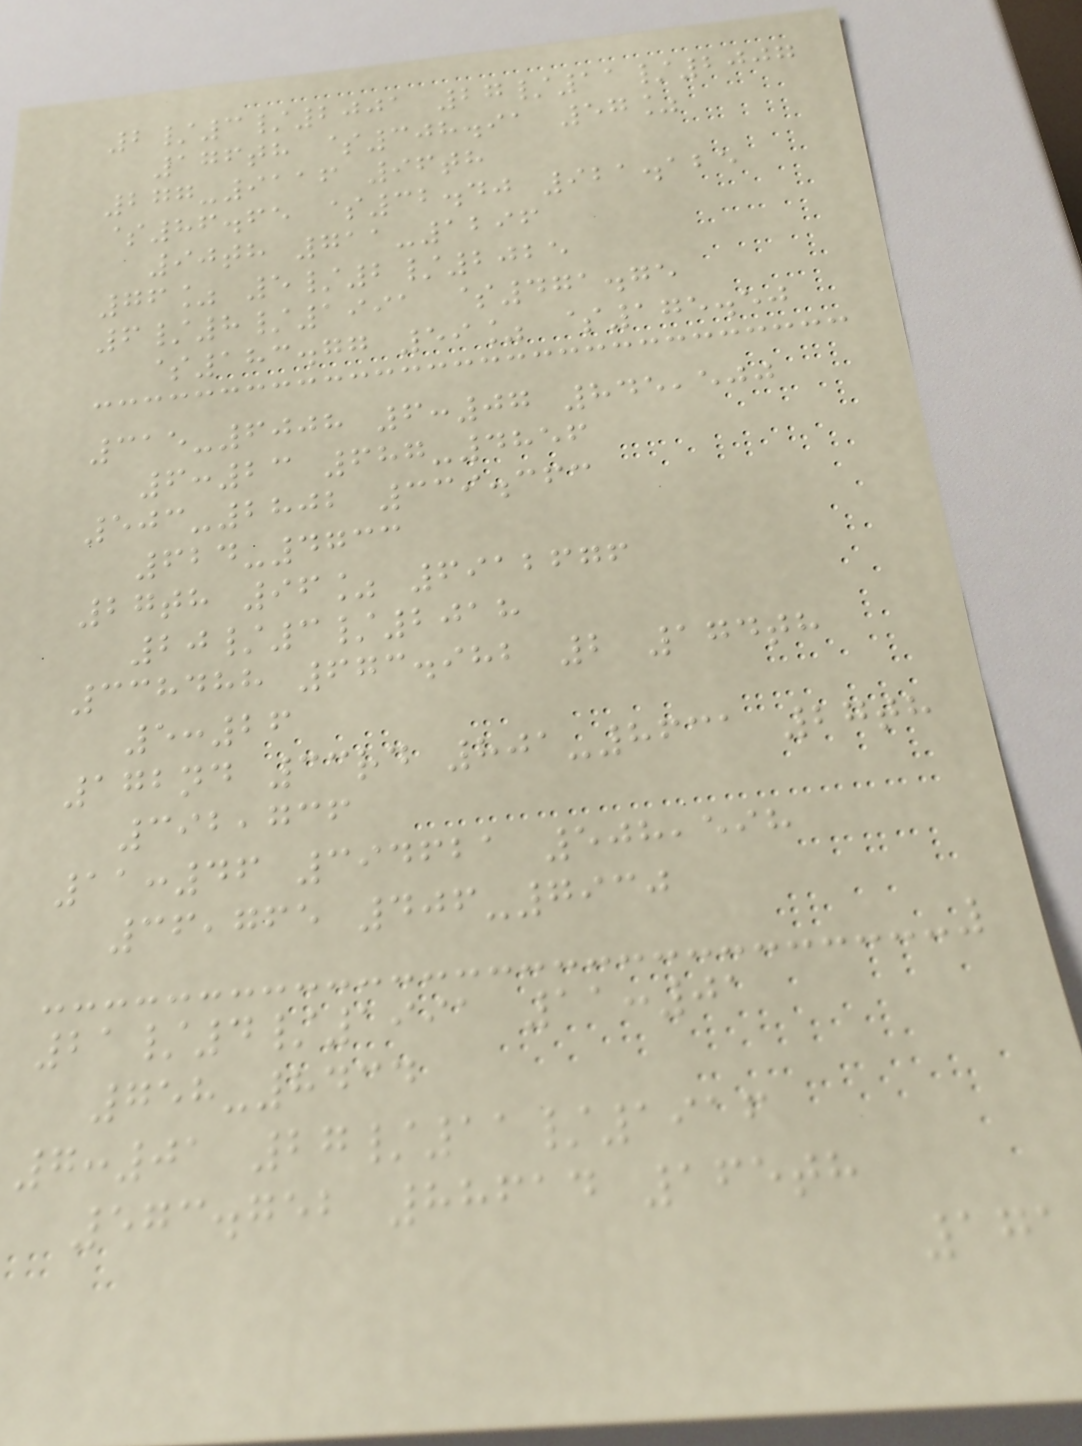2/3/2001 27/11/2007
176th $308.91 57%
277-9116 96th
$86.65 $32.40 921.125
90th 711-1296
76% 5/2/2025
6/8/1991 $471.75
$183.77 59% $175.50
315-6008 6:07 845,500
6:23 687-4856
503-2802 339.363
624-4733
27th 96% 6912676
20/3/2018
338488 673.982 2 174th
5:26
172nd 33rd 801-8631 27th
392,736
11:46 394621 508,598
36,765 406-7930
21/4/1991 11:01
758-8434
7:01 27/11/1916
573.752 88614 165th
171
